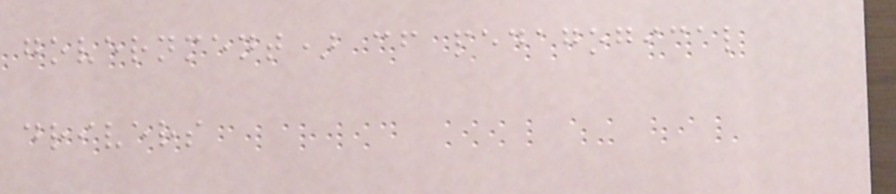government) cf pedagogical
drivers
